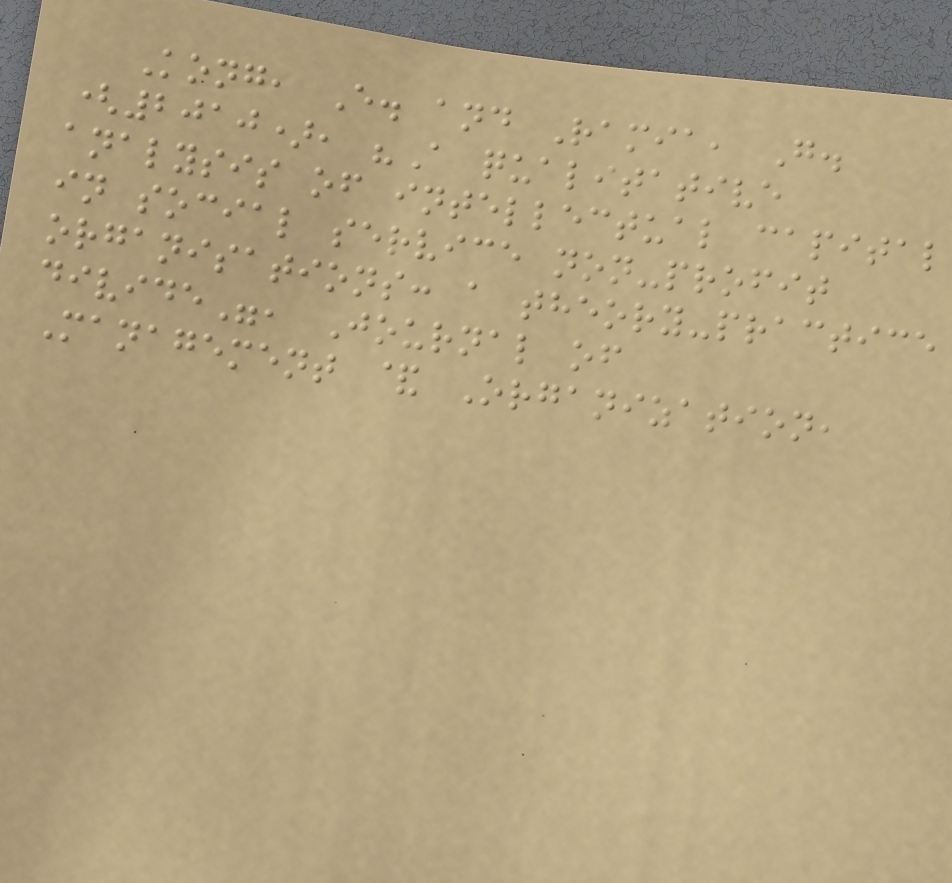Kong, E. and Ramia, G.
(2010), "A qualitative
analysis of intellectual capital
in social service non-profit
organisations: a theory-practice
divide", Journal of
Management & Organization,
